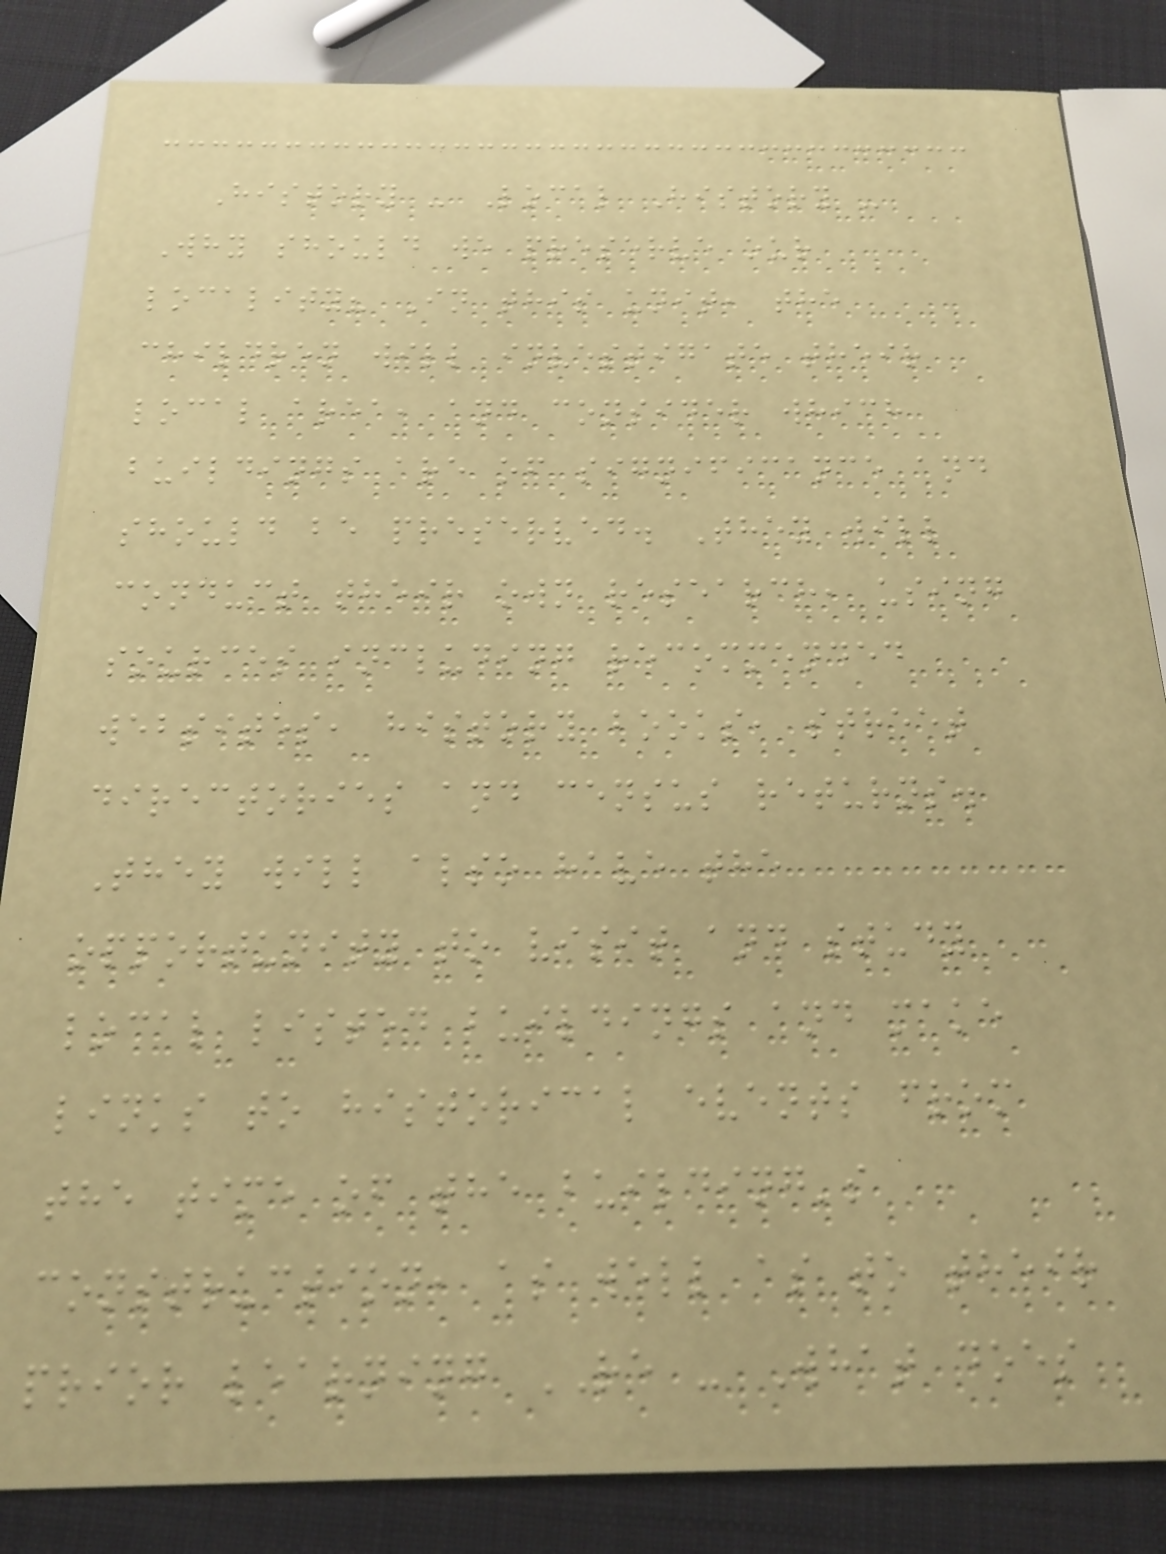History - Local History -
Why should we preserve our
locality? In this unit, the
children will investigate their
local area, and consider which
buildings are of significance and
should be preserved. They will
conduct their own research, using
sources including recommended
websites, history books, street
directories and census returns.
They will also have the
opportunity to visit and study
local listed buildings and make
links to historical events from
the time of the building's
construction, as well as to their
prior learning RE - What does
